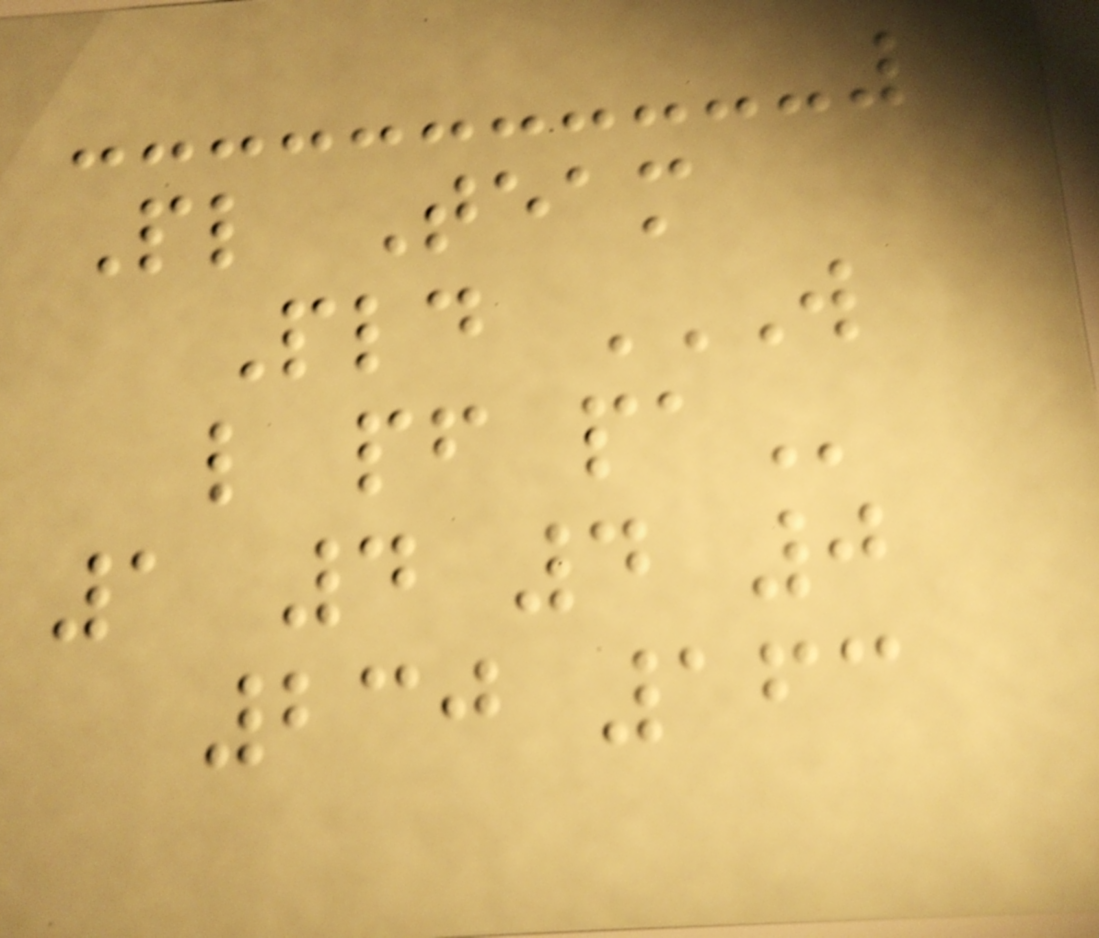Pl Team
Pld W
L PF PA
1 4 4 0
230 163
